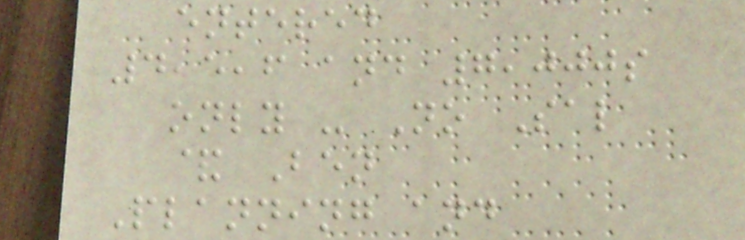entered
4,5,6 and 7,000s
only - No Sal
& Ben
Planning and
